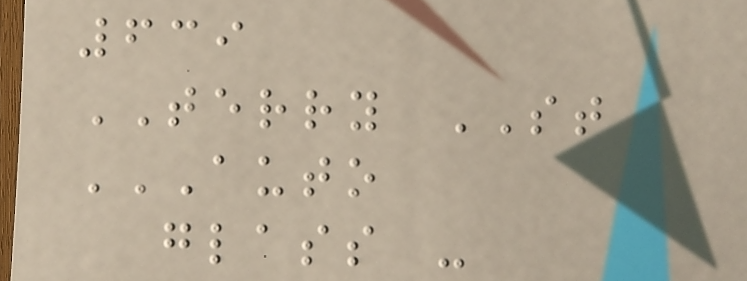639
TERRY ST
AUTO
GLASS -
